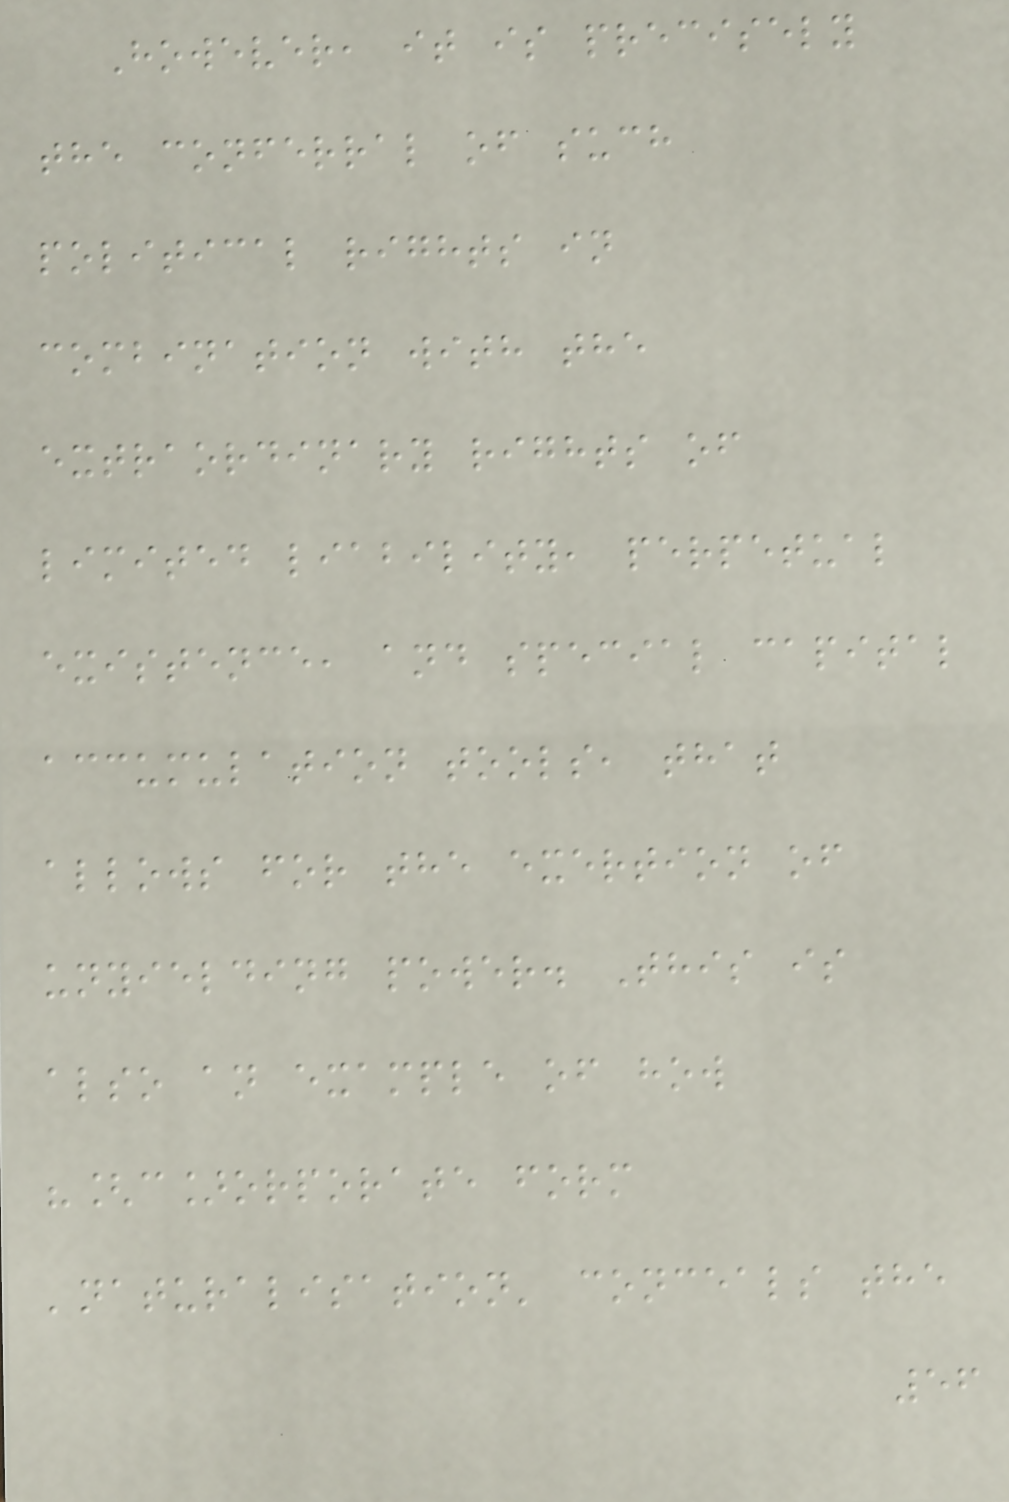However, it is precisely
the conferral of such
political rights in
combination with the
extraordinary rights of
limited liability, perpetual
existence, and special capital
accumulation tools, that
allows for the exertion of
unyielding power. This is
also an example of how
"[c]orporate form
'naturalisation' conceals the
56
